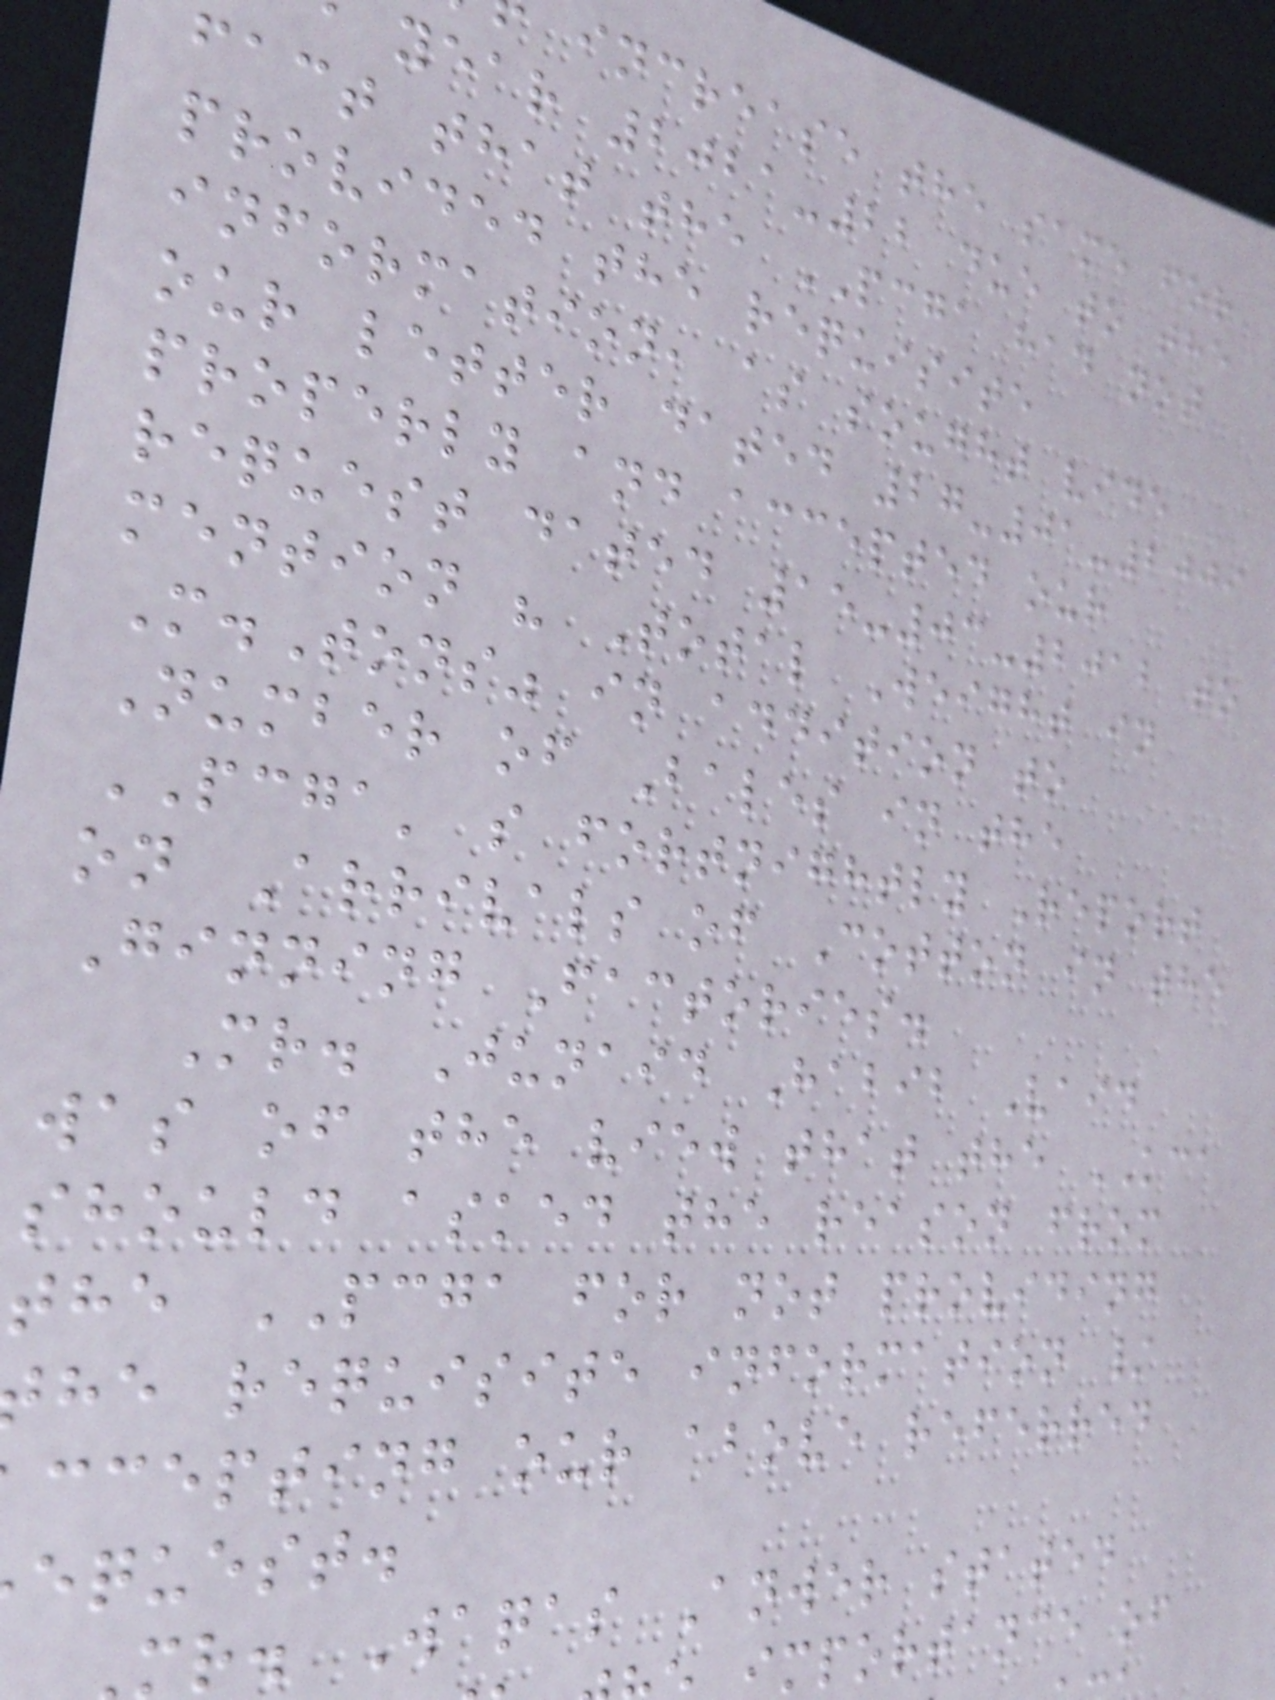increase the same for
year 2021-22 due to the
fact that the PCGA had not
provided the requisite
information, as sought vide
our letter dated 27-01-2009
properly and accepted our
request dated 15-03-2012 to
mention " Total Weight in
M.Tons" in addition to
Number of Bales in the
PCGA' s fortnightly Report
on Arrivals of Cotton in the
Ginning Factories.
Mr. Junaid Habib Vaid
was of the view that the KCA
should asked the reason from
the PCGA for not providing
he requisite information /
ccepting our above referred
equest.
r. Waqas Anwer stated
importance of
